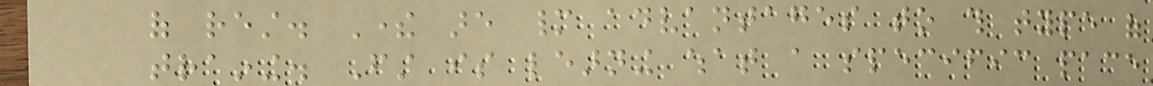of rest. There are many advantages to this type of
training. First is learning what a specific pace
